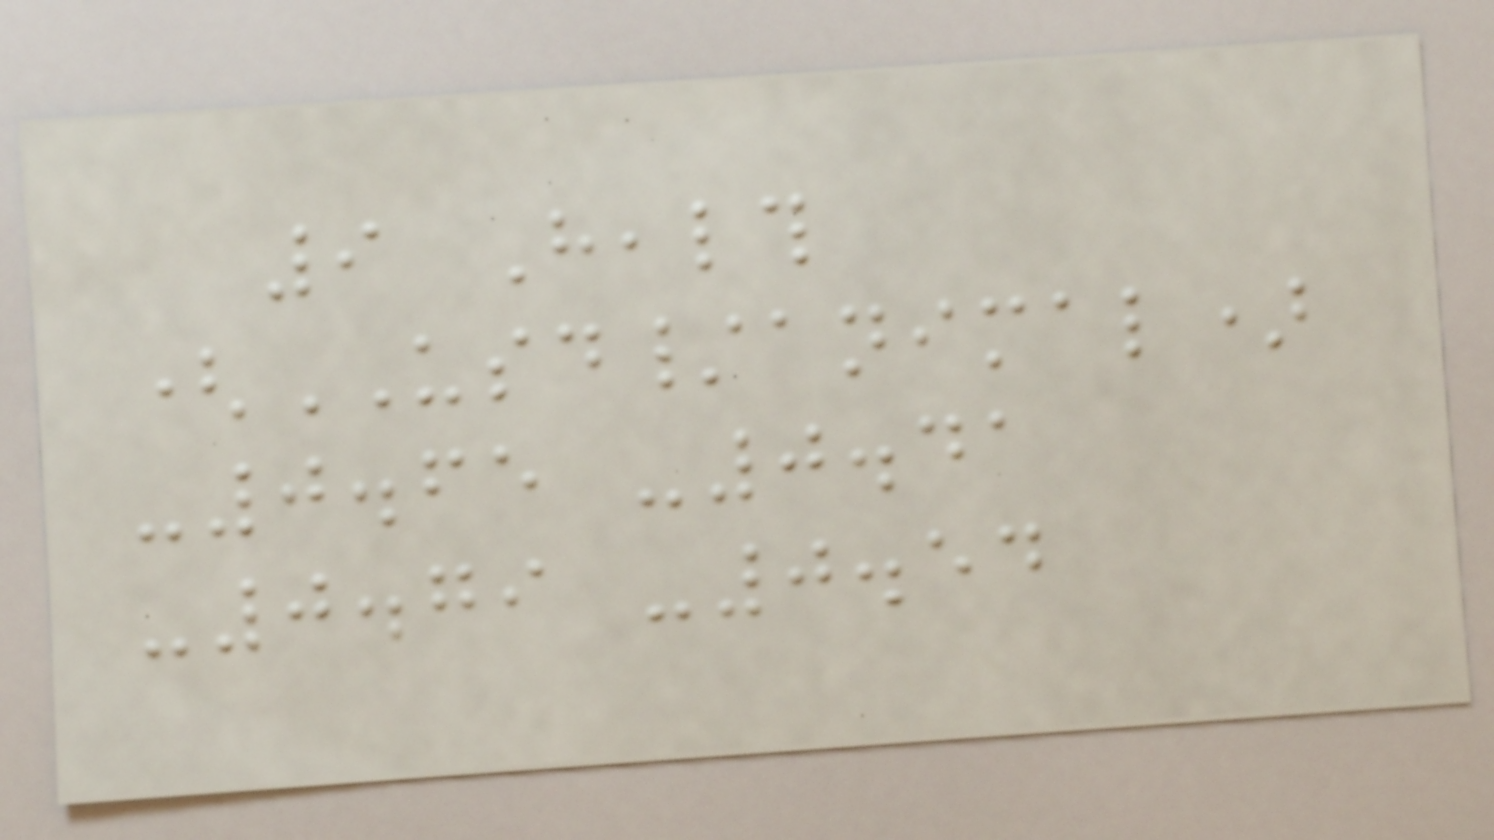9 Health
(USD/animal)
-0.65 -0.41
-0.79 -0.54
